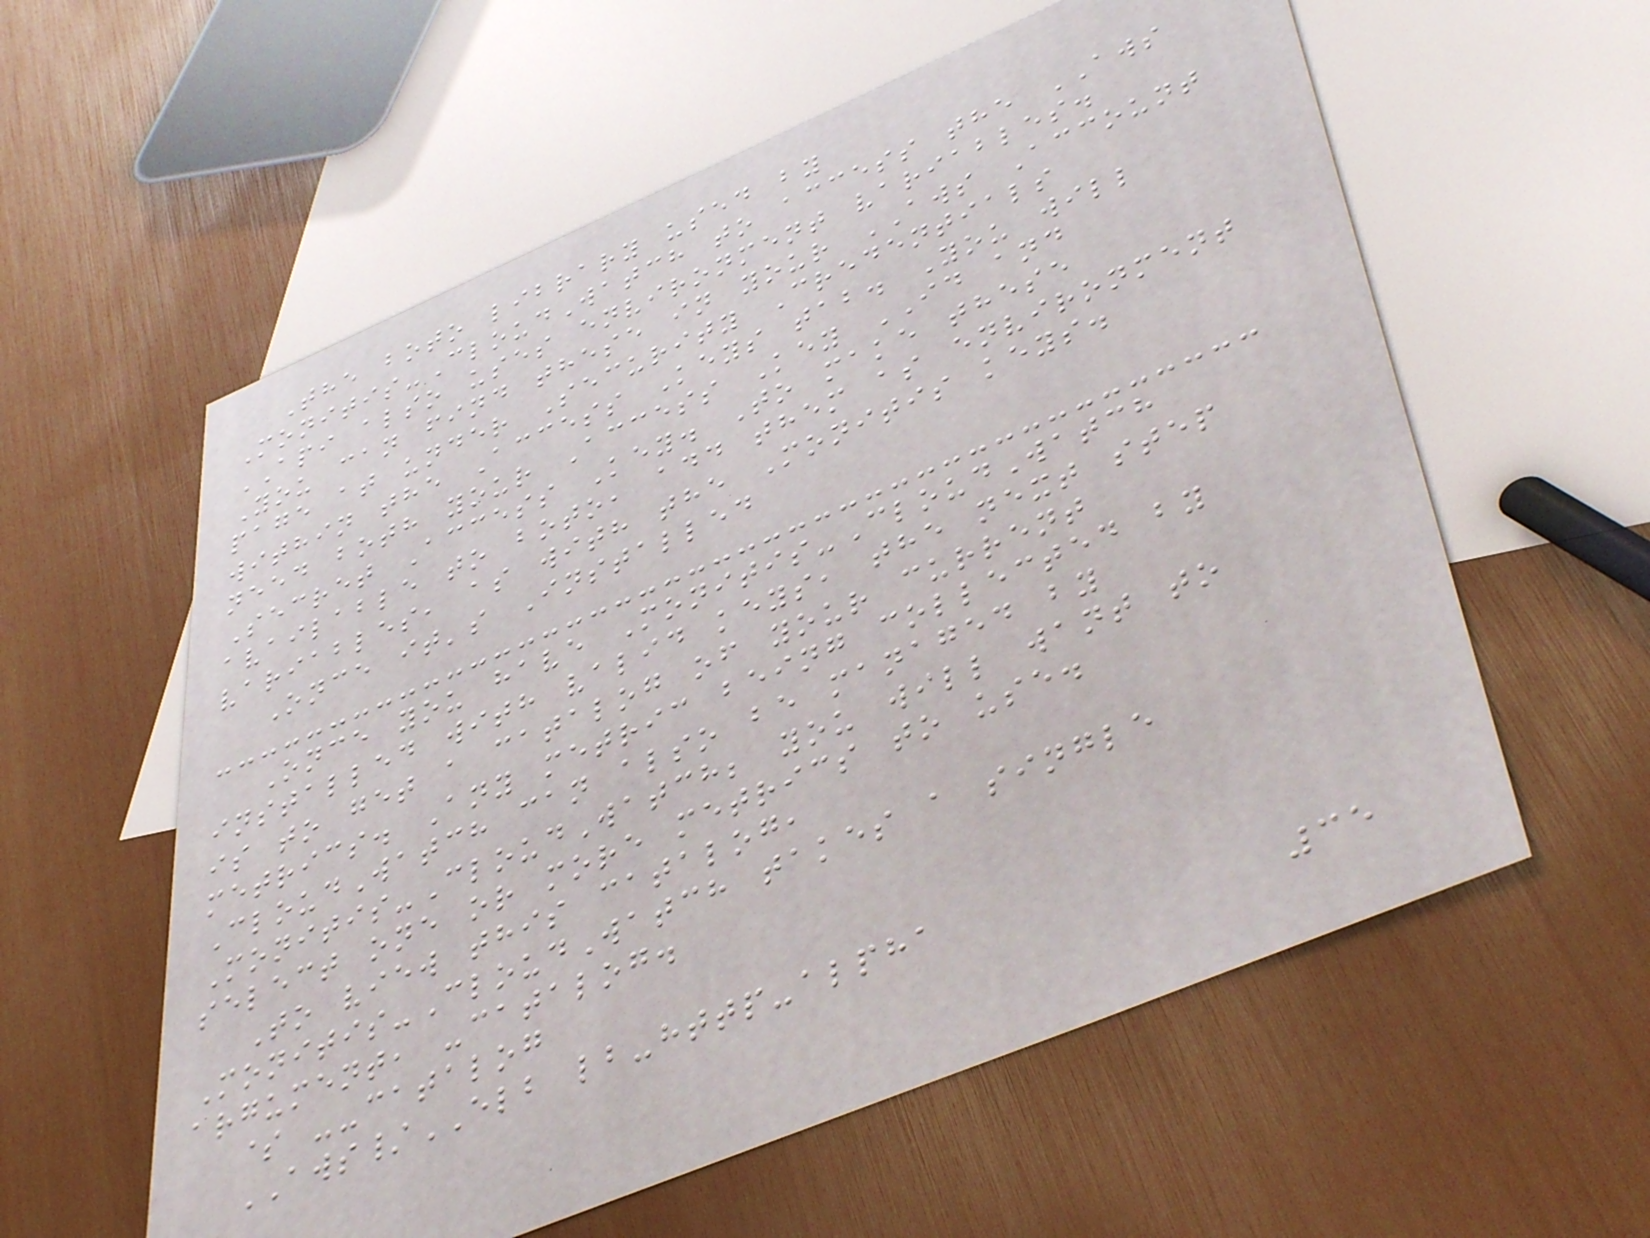The boto library used by
Monitis-CloudWatch to access the AWS
API also uses environment variables.
You can find these in your AWS Account
page at under Security Credentials
within the Access Keys tab. You will
need both your Access Key ID and
Secret Access Key. To make these
available to boto, add them as environment
variables, as with the Monitis keys.
Once it's Installed
Once you have Monitis-CloudWatch
installed with valid keys, the next step
is to get a catalog of your current
metrics. Any metric being collected by
CloudWatch can also be managed by
Monitis-CloudWatch; you will want to
select one or more metrics to use.
To view this catalog,
Monitis-CloudWatch takes a single
argument, -catalog.
$ --catalog
AWS/ELB lb-http-alpha
35
